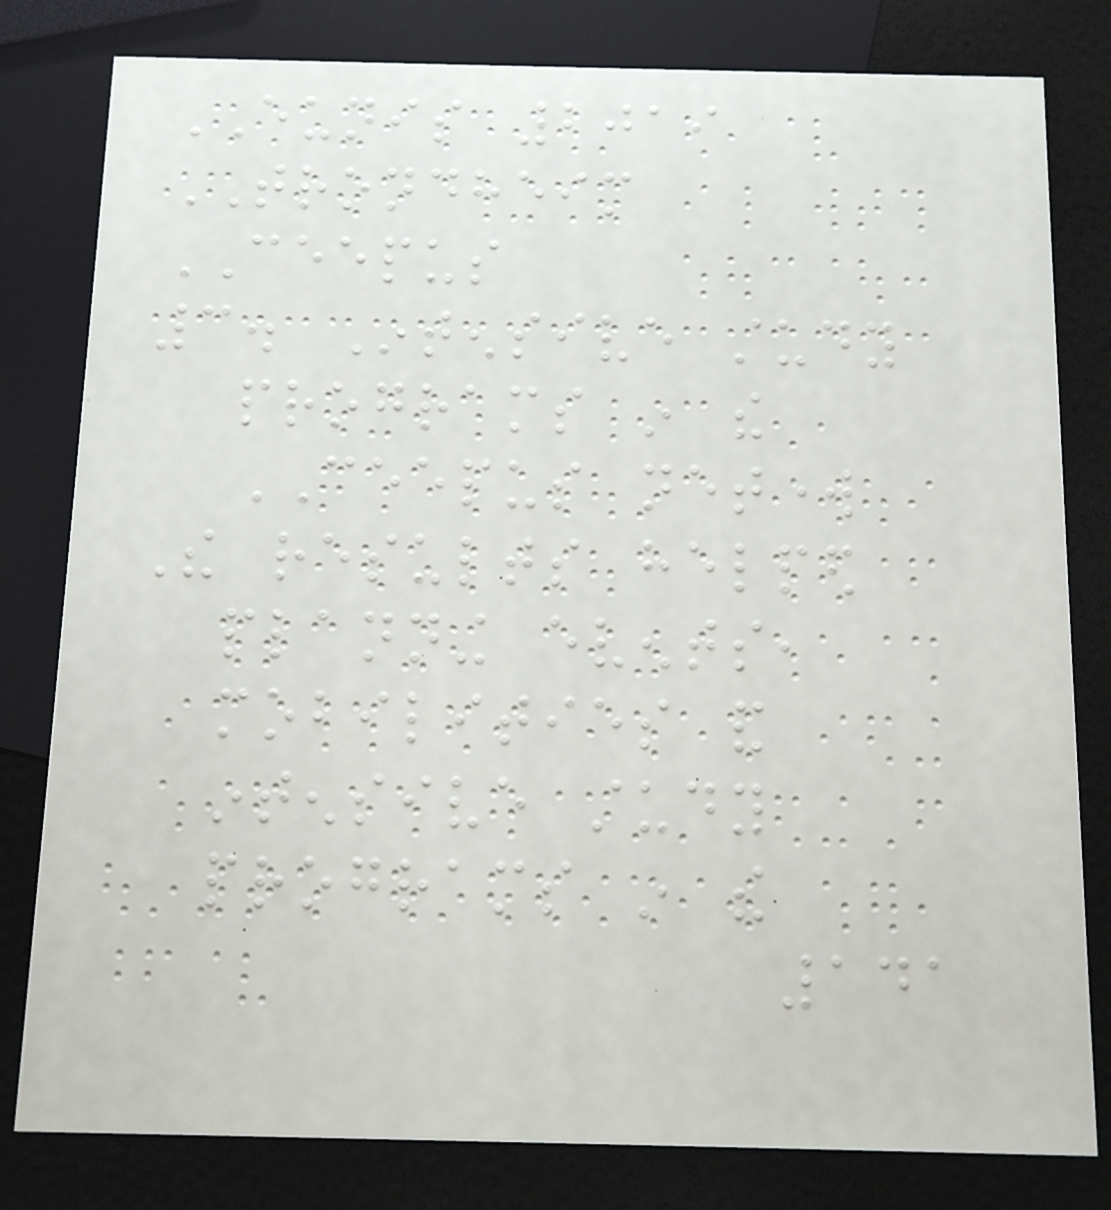EUNIS 2019
TRONDHEIM
CEEPUS
3. Intensive study
programs in the
CEEPUS network
The results helped
planning events,
mobilities and
intensive study
programs in the
141
